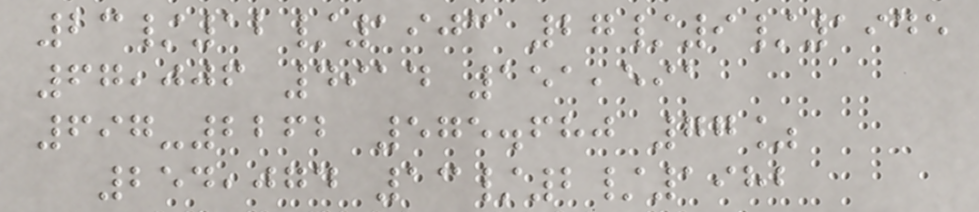23/12/1903 27/9/1945
67,006 4914 151,591
697-2262 575.680 77%
254,074 13/2/1982
